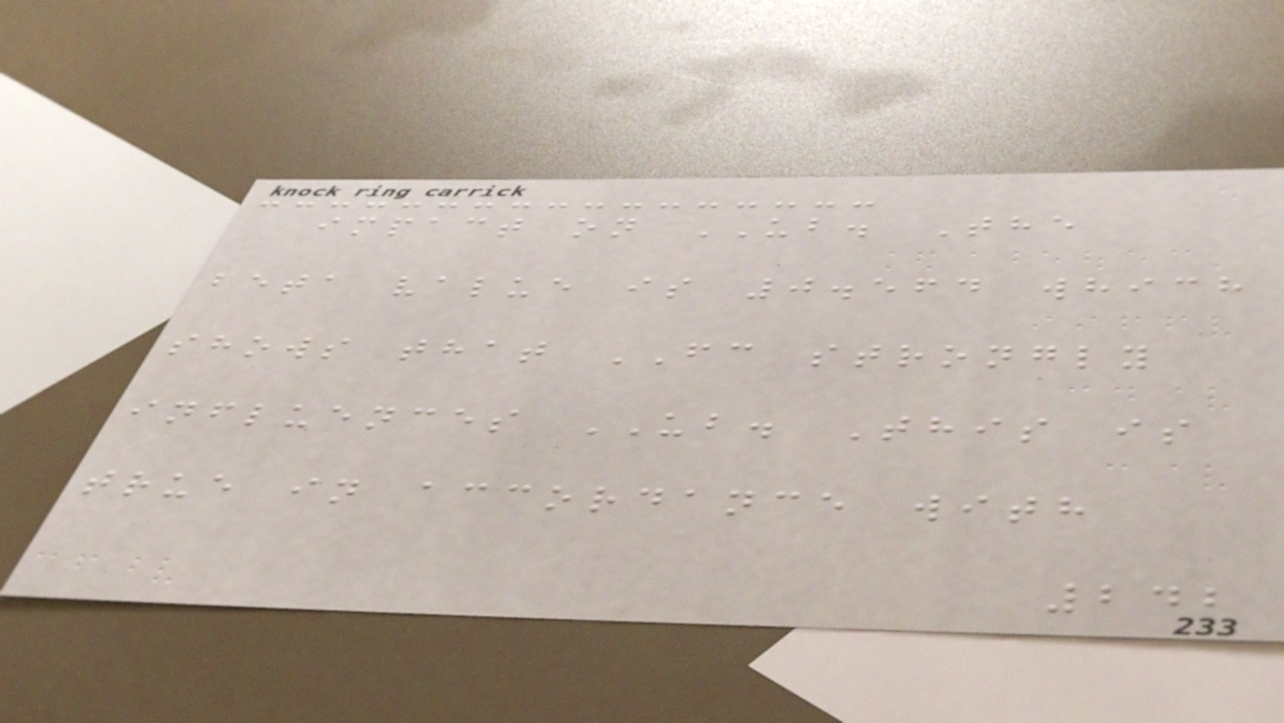impact on UB. The
beta value is 0.564 which
shows that FC strongly
influences UB. This is
true in accordance with
242
